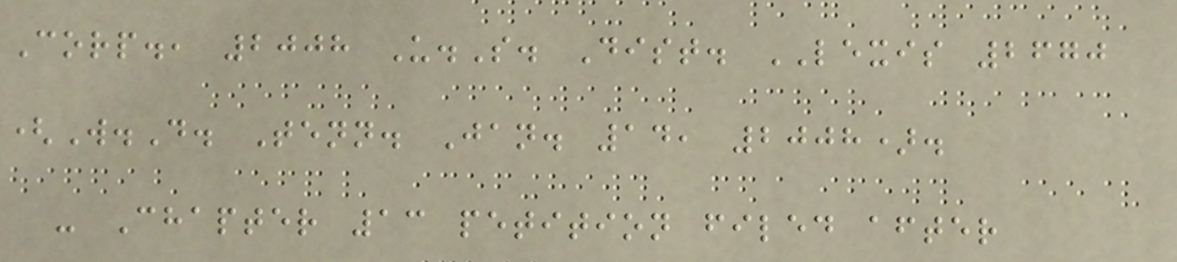Corp., 2008 U.S. Dist. LEXIS 2670
(W.D. Tenn. Jan. 14, 2008).
- Chapter 13 petition filed after
